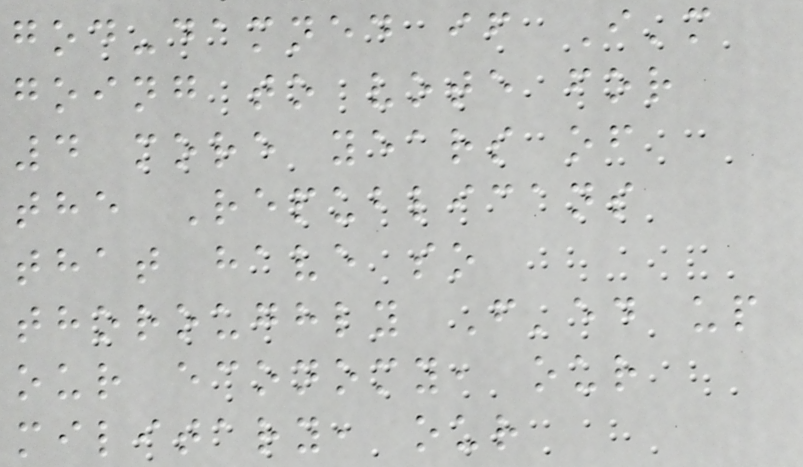god-damned if I'm
going to vote for
4 more years of
the Republicans
that have so
thoroughly F'ed up
our economy, our
military, our
